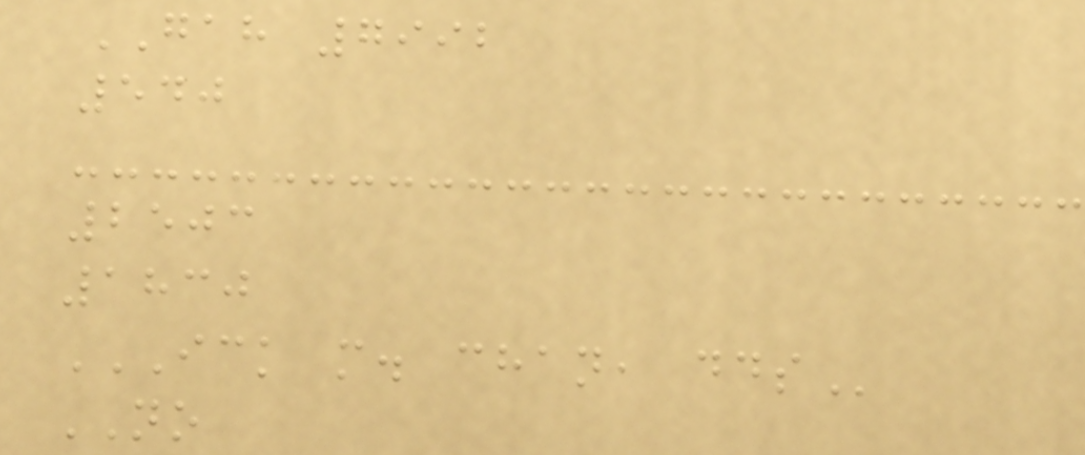GAH 7992
540
2503
1830
ICK M. CHAN, DDS
NO
